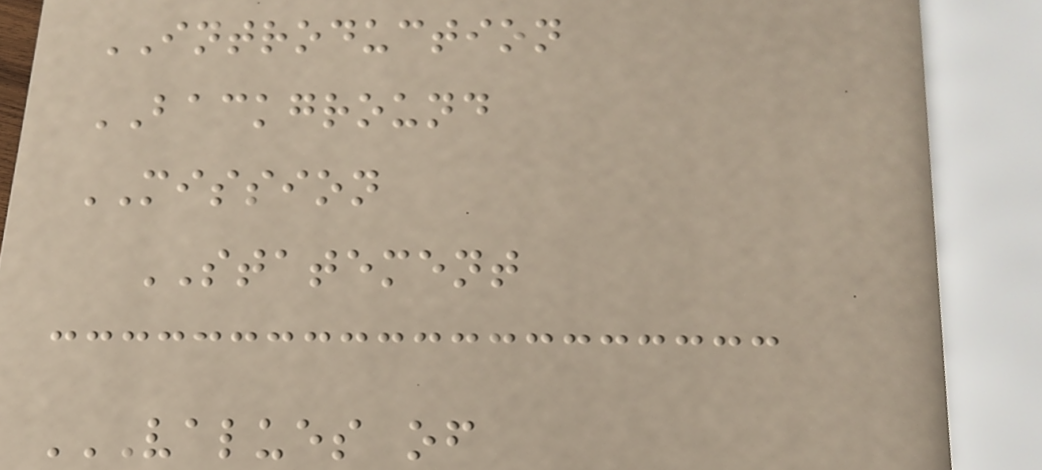INTRODUCTION
BACKGROUND
MISSION
STATEMENT
VALUES OF
